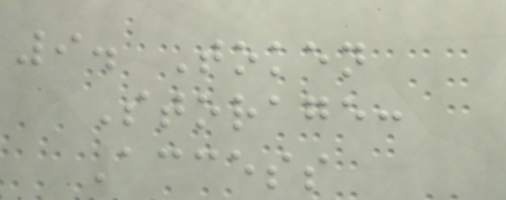9. Token
Storage:
Access
